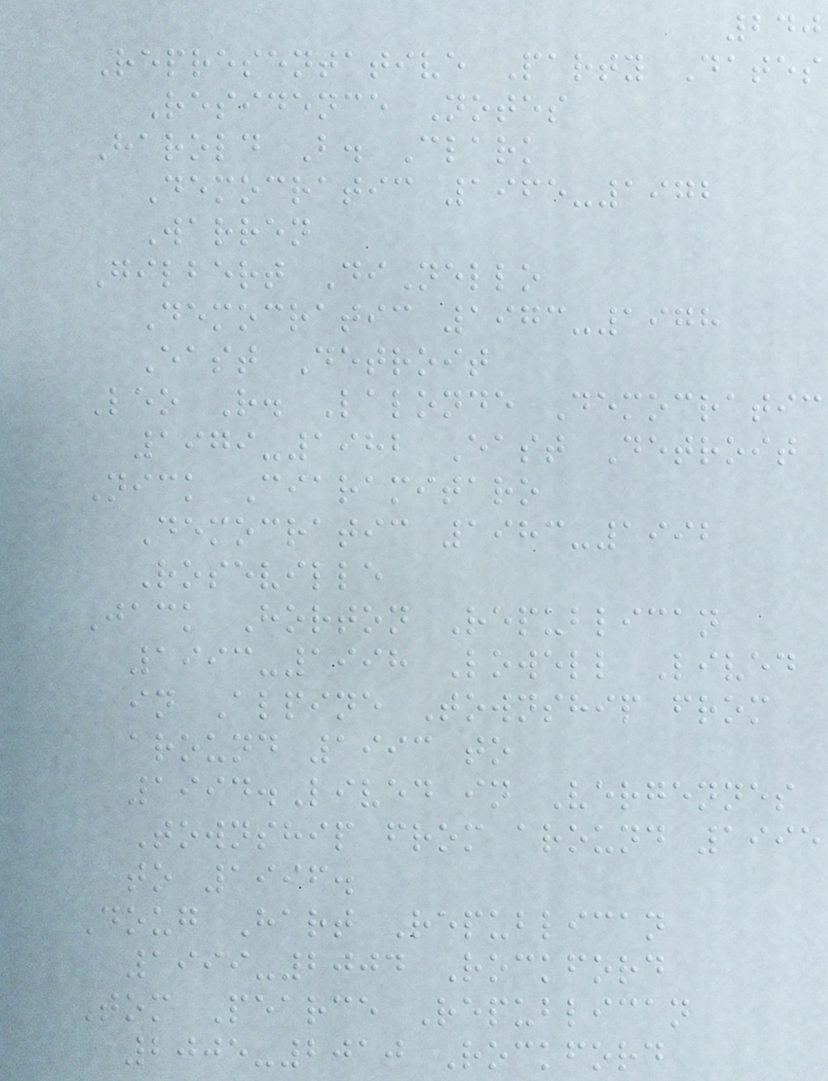240
Representative Party Dates
Residence Notes
Harold B. Clark
Democratic 1965-1972
Warren
Gilbert DiNello
Democratic 1973-1978
East Detroit
Leo R. Lalonde Democratic
1979-1982 East Detroit
Nick Ciaramitaro
Democratic 1983-1992
Roseville
Jack Horton Republican
1993-1998 Lowell Lived
in Alpine Township from
around 1993 to
1994.Lived in Vergennes
Township from around 1995
to 1996.
Doug Hart Republican
1999-2004 Rockford
Tom Pearce Republican
2005-2010 Rockford
